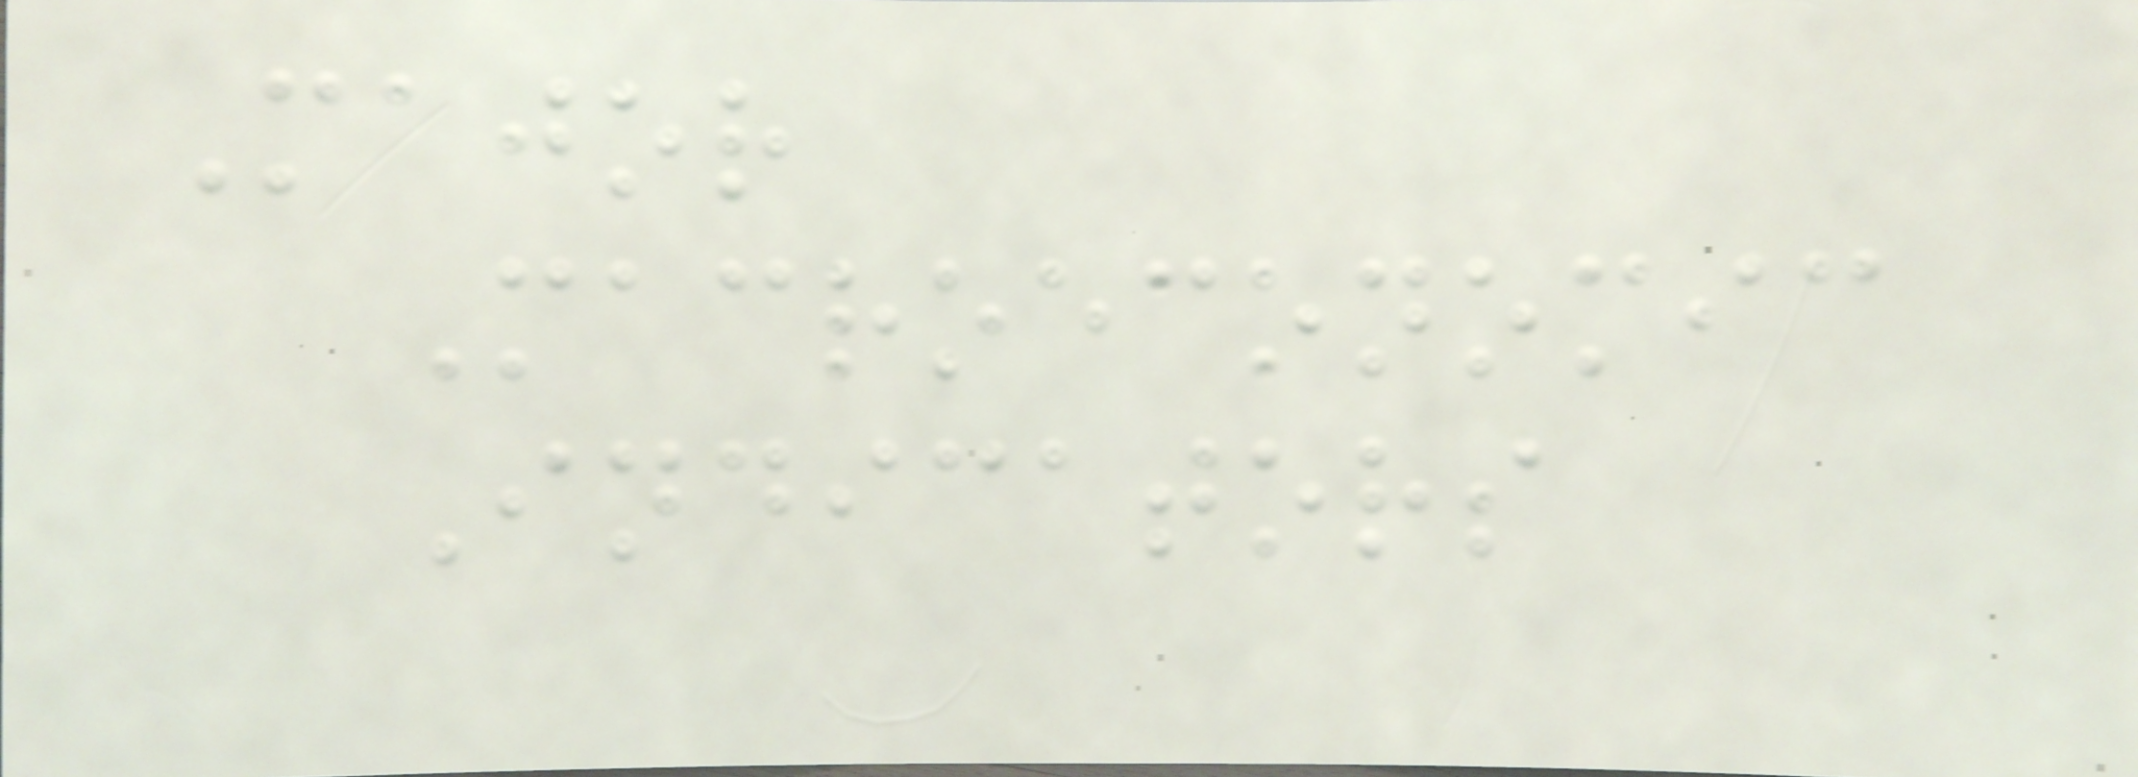Major
Macroeconomic
Indicators
